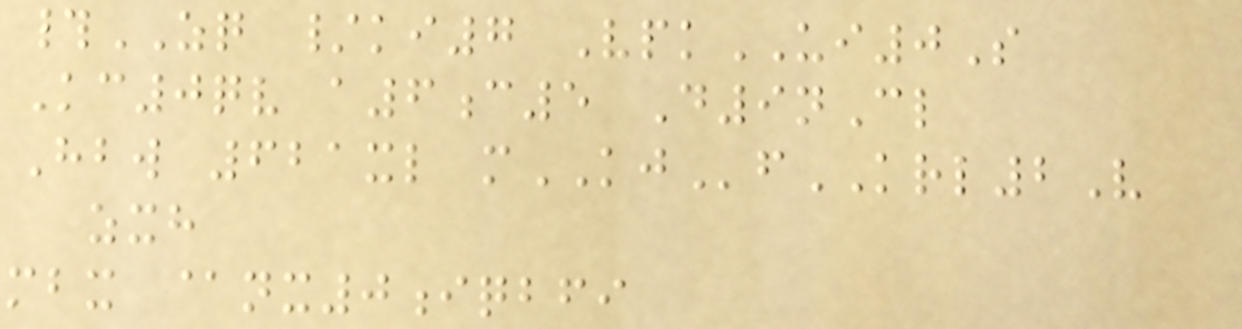#ZQ /ki7 VpkUI0S
Kc0qv a6c5 D9nCl
Hbw 621xl mKJfKRL2V
zxh
mbx @nx0iqbfi
